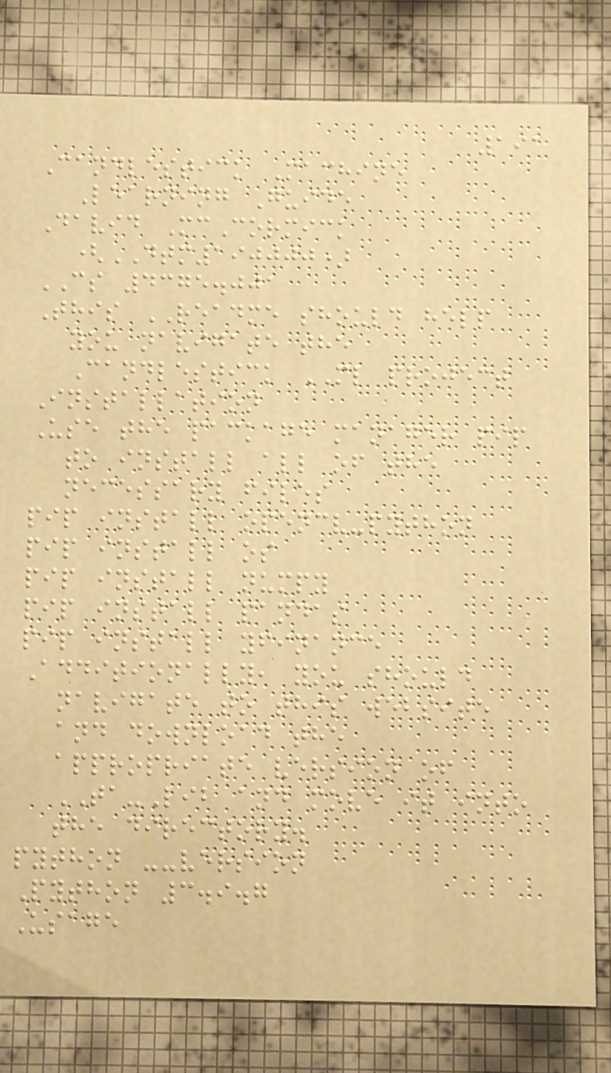191
Candlestick Machine
Learning Guide
David McCormick
(DTM190000)
CS 4375.001
This README should help
you navigate the
Candlestick ML project
Installation
Use the package manager pip
to install all of the
necessary files
pip install opencv-python
pip install os
pip install numpy
pip install pandas
pip install yfinance
Additionally, you should
navigate to this website
and download the
appropriate version of
TA-Lib and move it into
the directory.
python --version
Python 3.9.7
Usage
